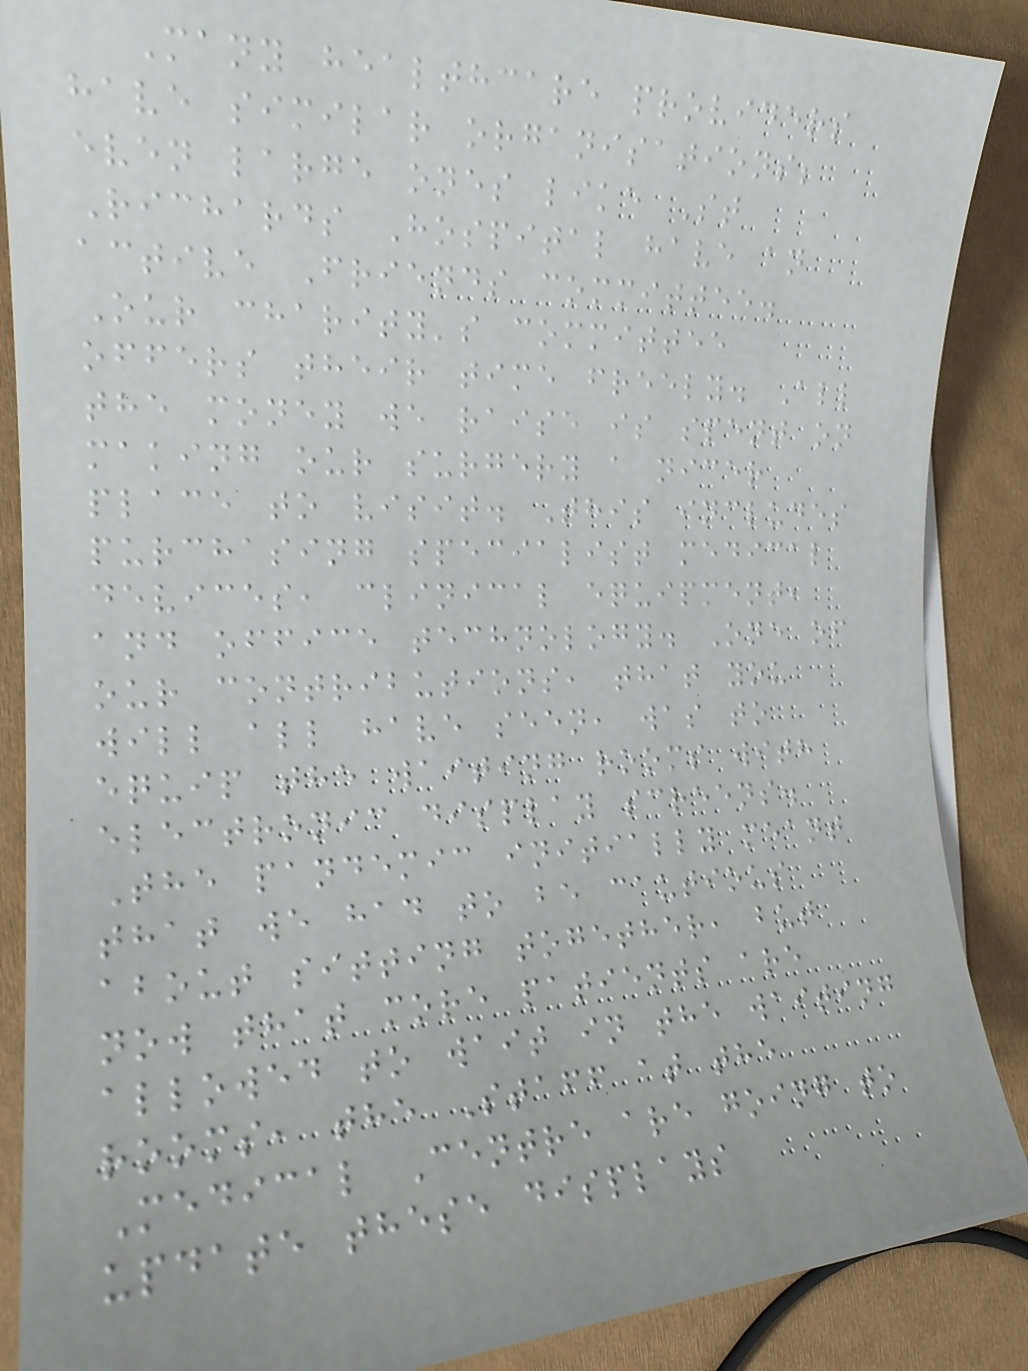Many healthcare providers
have similar organisations;
even large ones like St
Richards Hospital have an
active Friends committee.
Our charity's committee
offers their time freely. All
the money we raise is spent on
making our surgery a nicer
place to visit. This includes
purchasing specialist medical
devices, clinical equipment,
and office technology. One of
our contributions, that you
will all have seen, was to
equip the waiting rooms with
electronic display screens.
The pandemic initially meant
that we had to be cautious
about sitting together, but
now that more patients are
allowed to wait in the waiting
rooms, the Staff at the
Medical Centre are going to
update these displays
